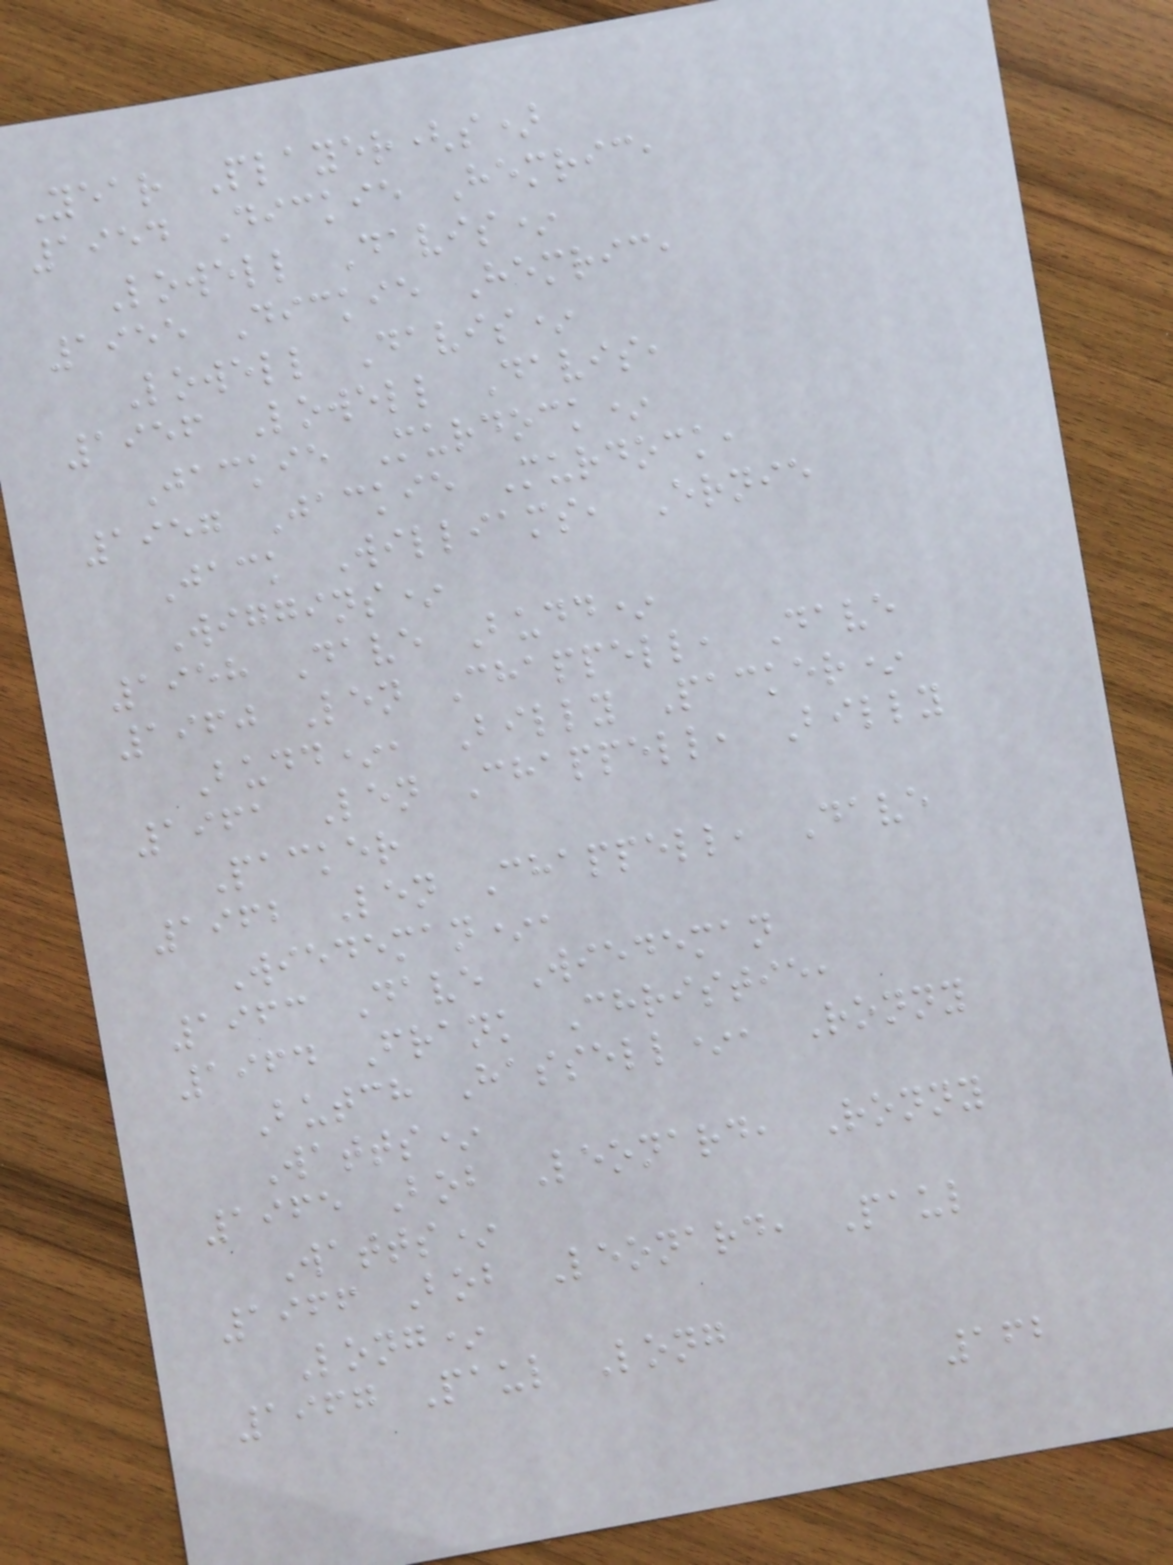Year Player(s)
1954 Dickie Hemric,
Lowell Davis*
1955 Dickie Hemric,
Lowell Davis*
1956 Lowell Davis,
Jackie Murdock*
1957 Jackie Murdock,
Jack Williams, Ernie
Wiggins*
1958 Dave Budd*
1960 Len Chappell, Dave
Budd*, Billy Packer*
1961 Len Chappell, Billy
Packer
1962 Len Chappell, Dave
Wiedeman*,
1963 Dave Wiedeman
1964 Frank Christie,
Butch Hassell*, Ronny
Watts*
1965 Bob Leonard, Ronny
Watts*
1966 Bob Leonard, Paul
Long*
1967 Paul Long
162
